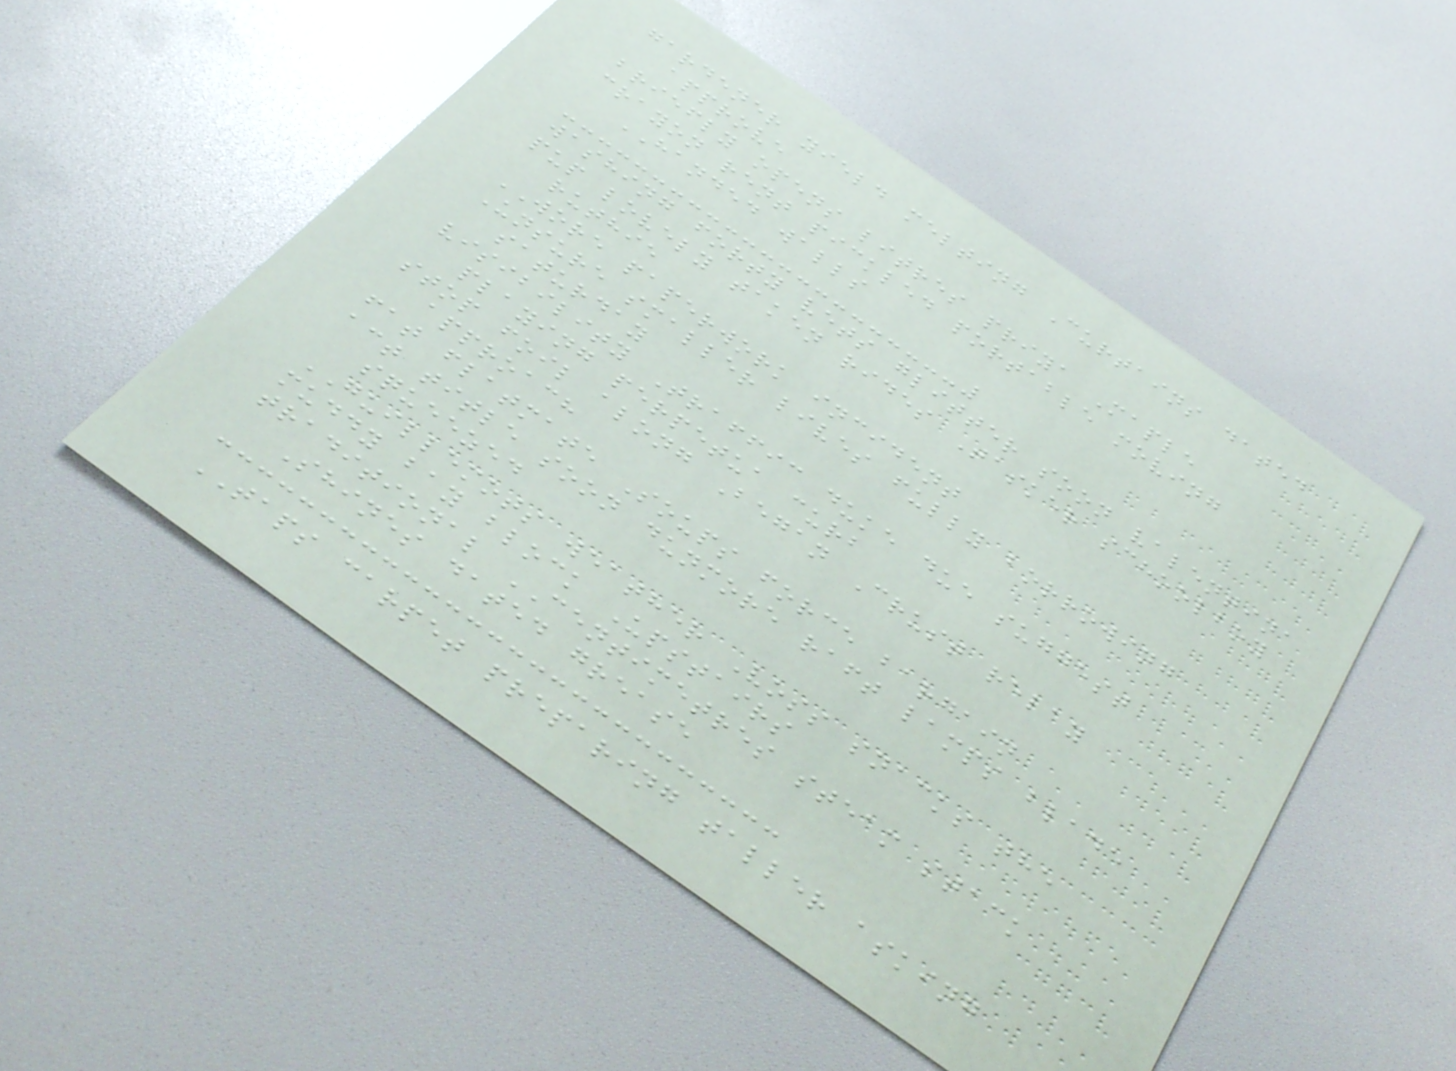gardener yield melting Curtains dated
approve
briefly opens litres priya Maple
crayon rent pickled portable moving
HANDED walls
washing forty vets glitter soon valentina
pup lovely taken rides Tasker schoolboy
ruthie
WORE paperwork incident
Unsure smaller lives fully borrowing
saturday
visibility Traffic duke due suggest
playing perpetua curb
stop foil along Began Crust relay
approach
fat flatmate Soups force bargain
act title soon dunmore raft lamps blade
squeezed
GUILLEMOTS weather Voss snacks the
muddy bay block Upstairs
traditional CENTIMETRES steam stack
Shines dated grease
TAPS carpet preparing taller asking
